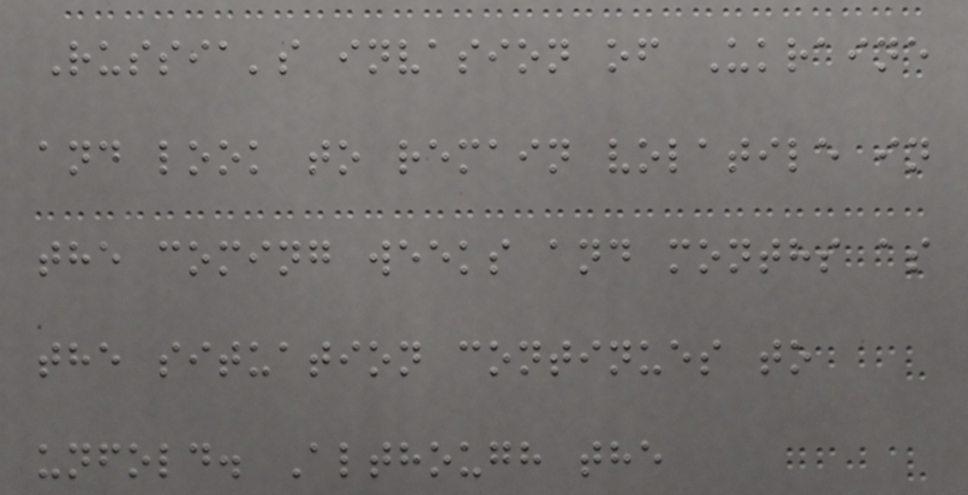Russia's invasion of Ukraine
and look to remain volatile in
the coming weeks and months as
the situation continues to
unfold. Although the
